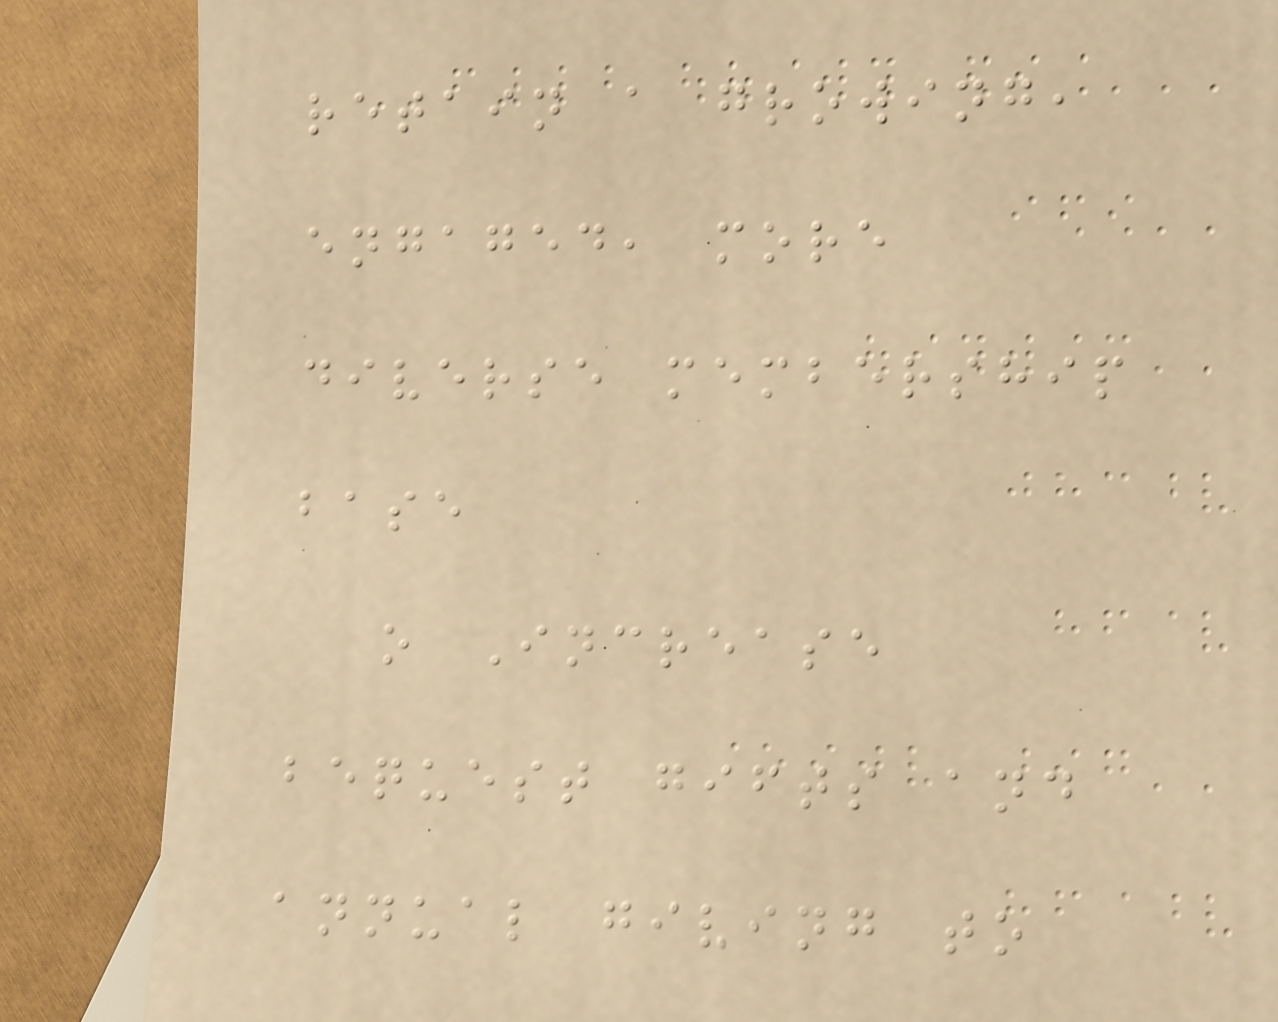retain a growing,
engaged, more
diverse membership
base
o Increase
bequest gifts and
annual giving to
